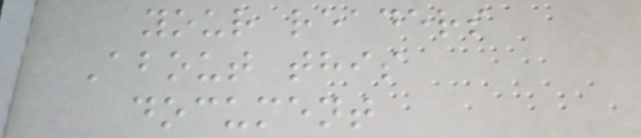your readers
About this
document
